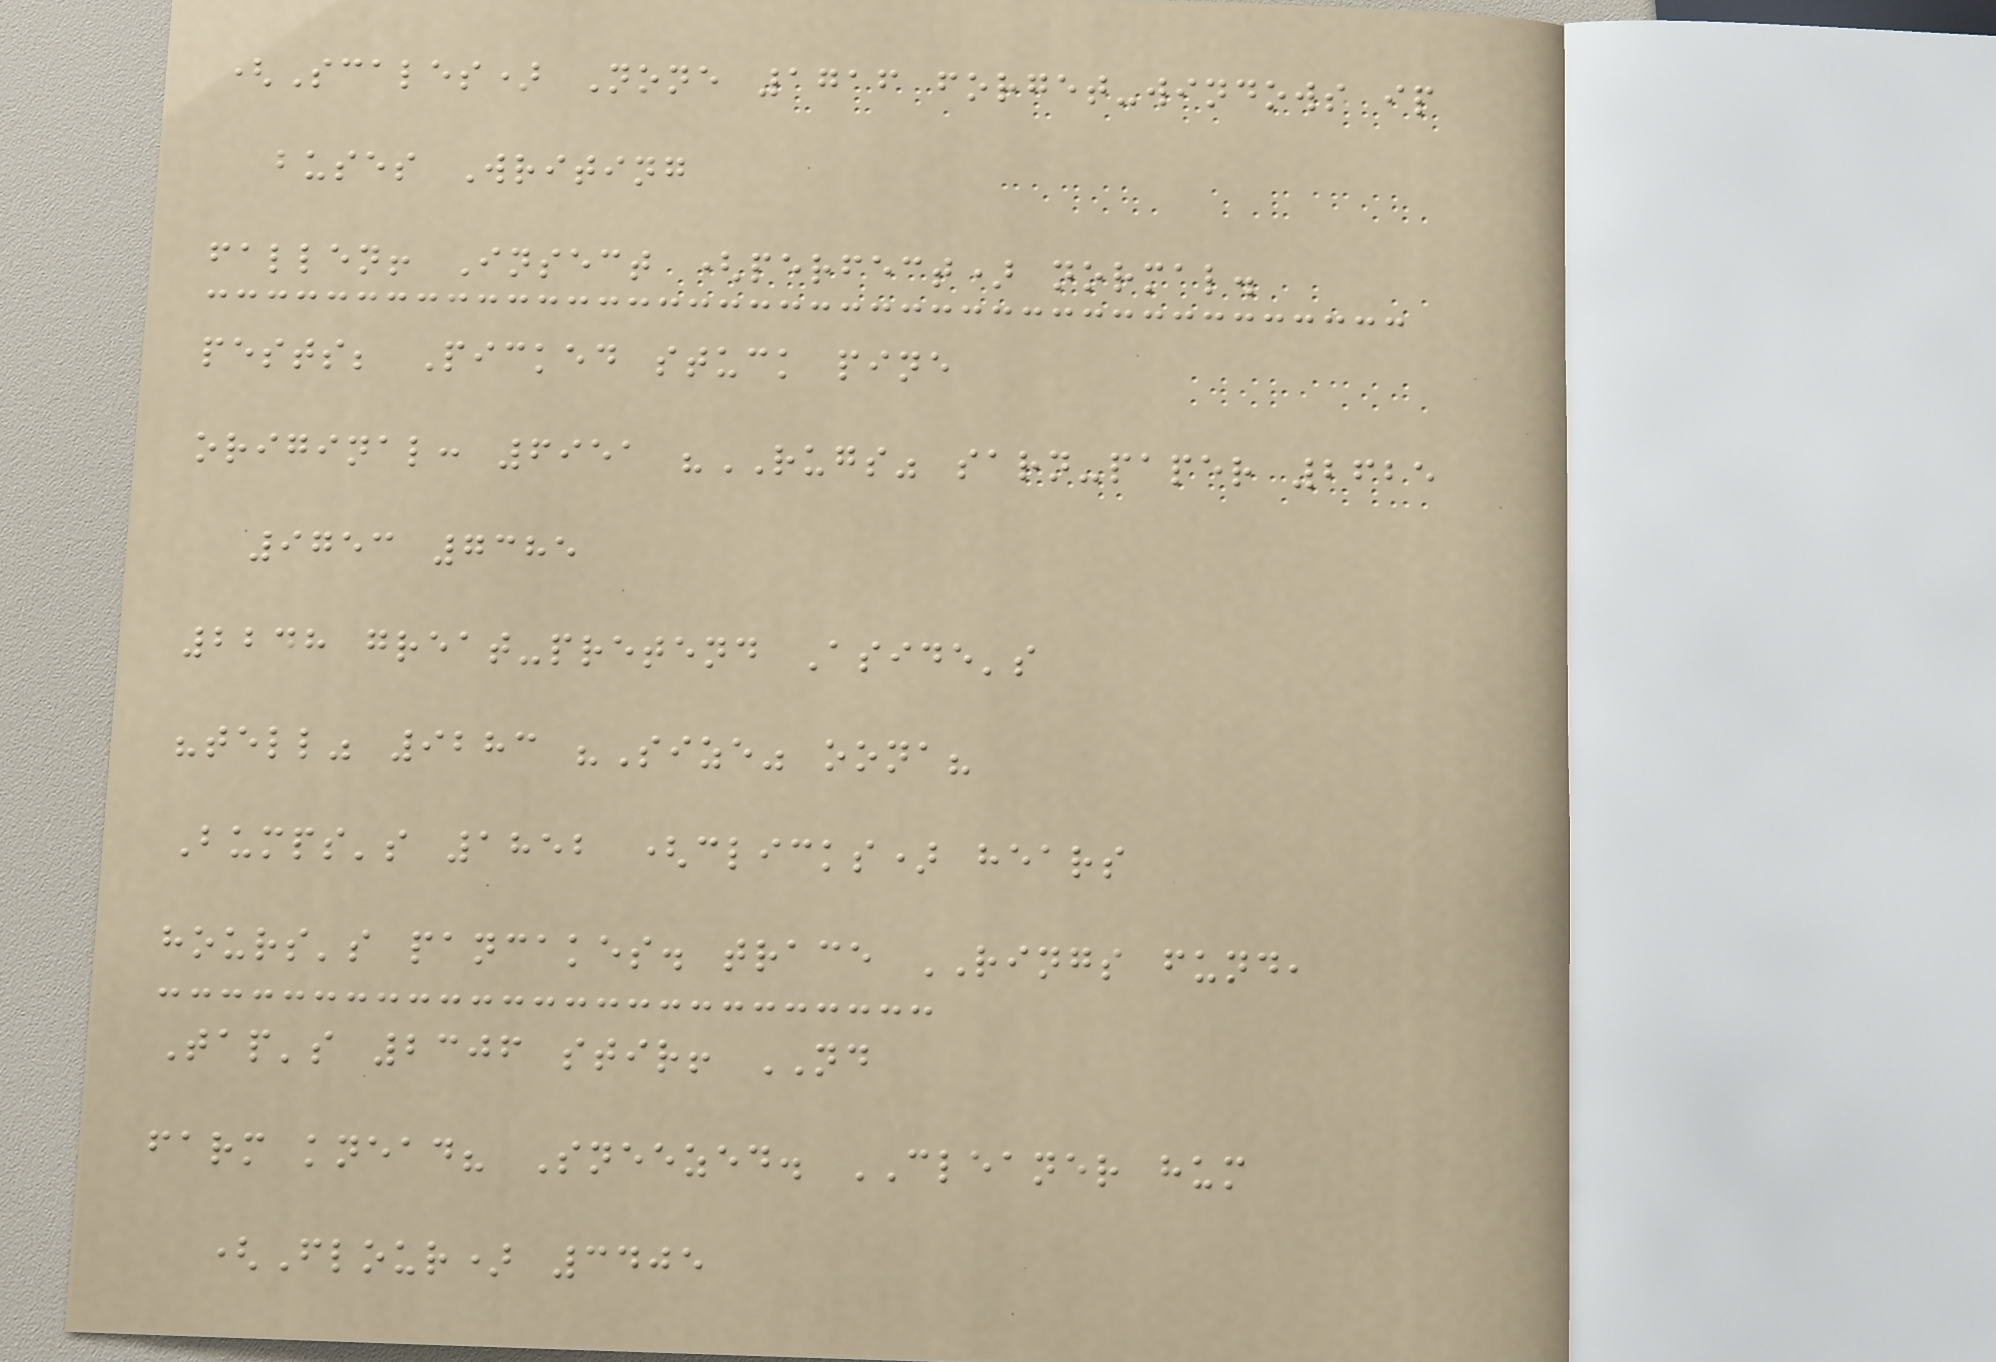(Scales) None 1716 forget-windows ip
buses Writing
fallen! Insect (perfect) normal.
pests; Picked stuck pine
original: 6951 "RUGS" sarn-paper 2625
9753 7385
2248 great-pretend Aside's
"tell" 9283 "Size" oona?
Bumps's 1852 (clicks) hears
hours's pancakes. trace RINGS fund,
Tap's 2306 stir! ND
farm knead? Sneezed. CLEANER hum
(Flour) 3405
